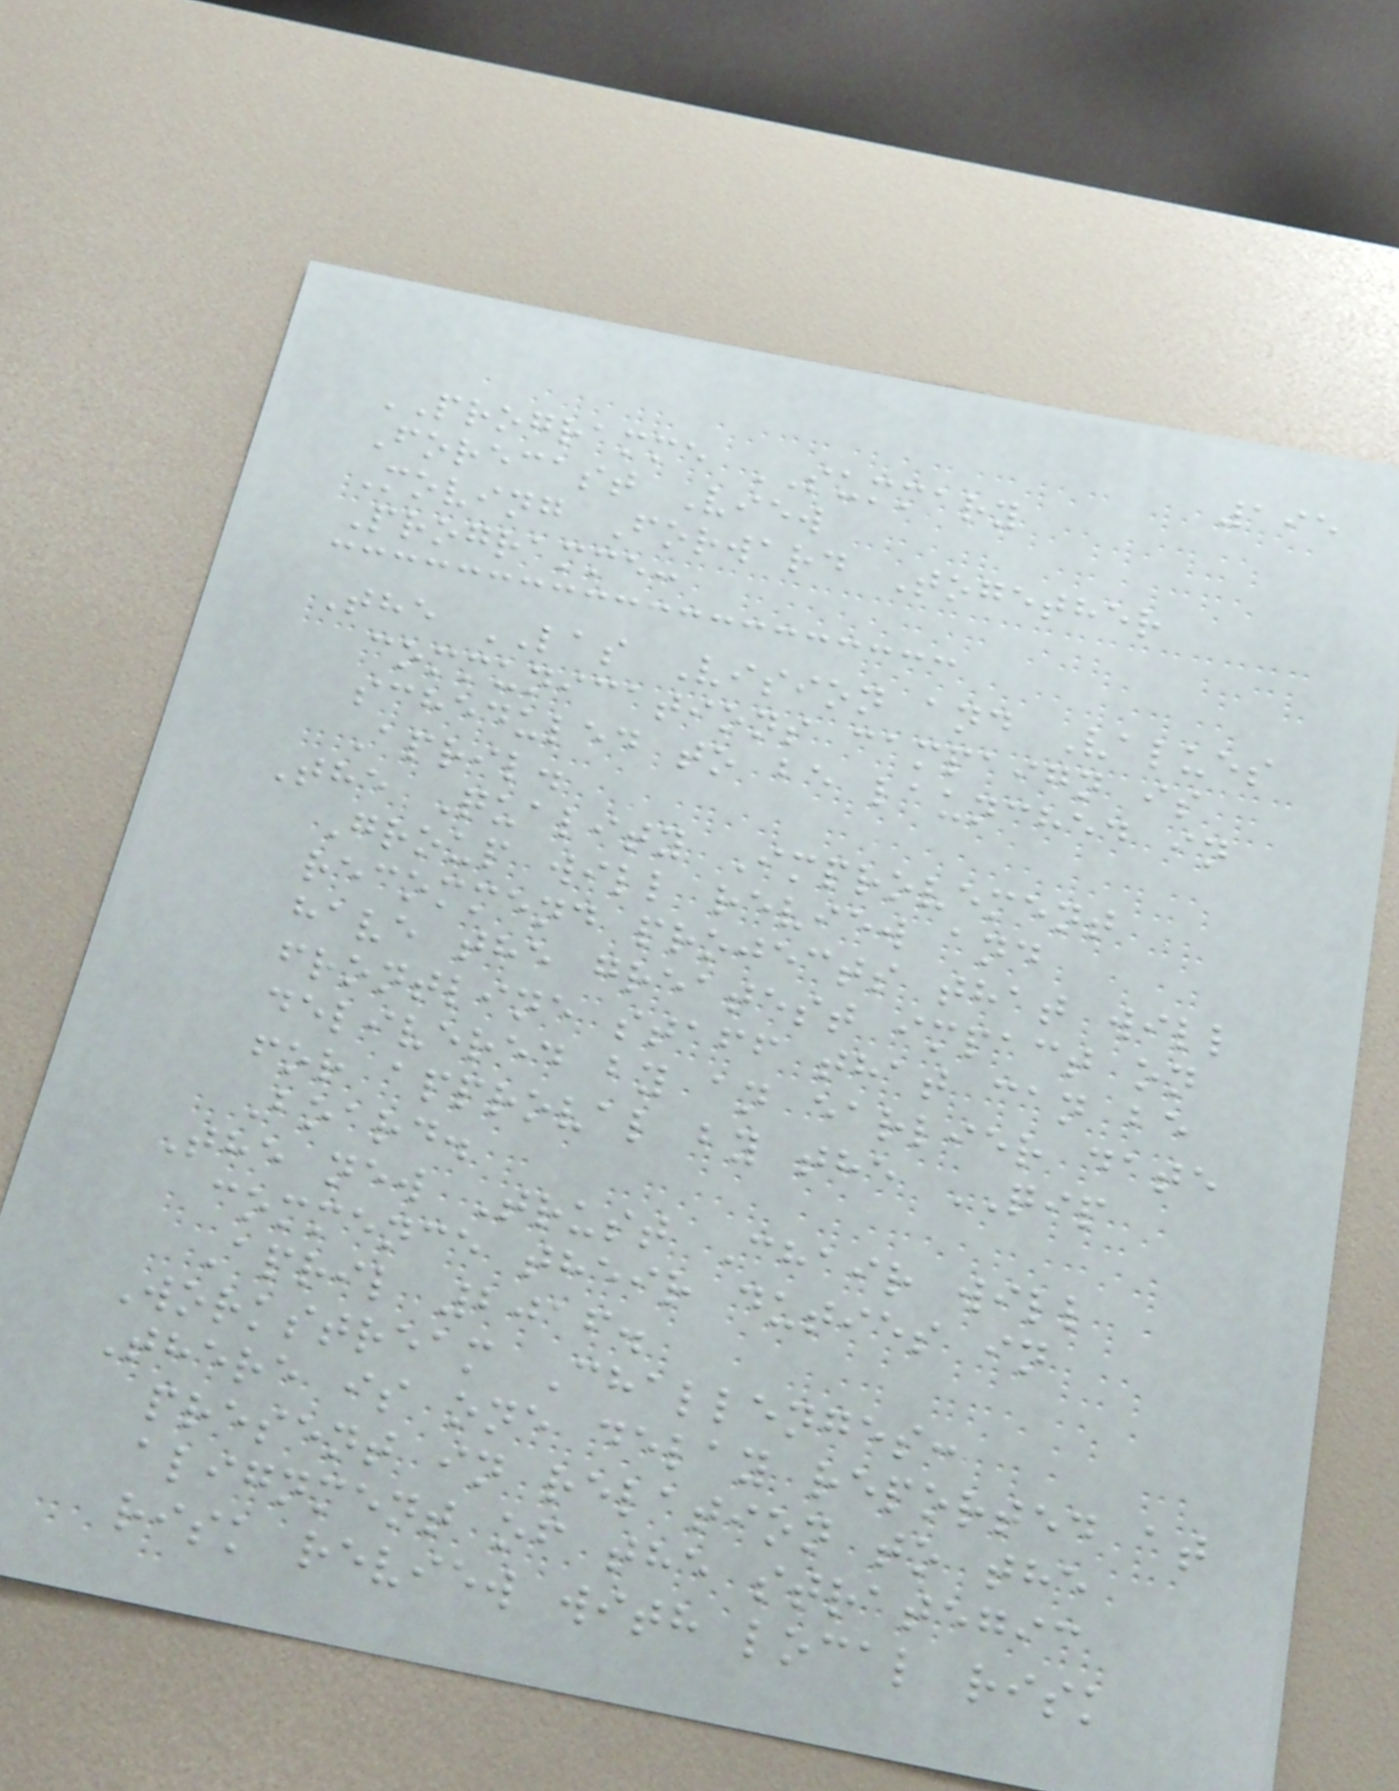195
PROGRAMME SUMMARY
Forecast View
Moving Forward Together
Programme:
The LAS Vision and Values
communications campaign is
scheduled to be launched in
April.
The Quality Improvement
Group will review and
recommend projects that will
have the greatest impact on
frontline staff that can be
delivered by an earlier date
for approval by the QIP
Board.
The new Trust Chair will
commence their duties in
April 2016.
Workstream Challenges:
There is one delay reported at
present in relation to the
alignment of the strategic
risk review with local risk
